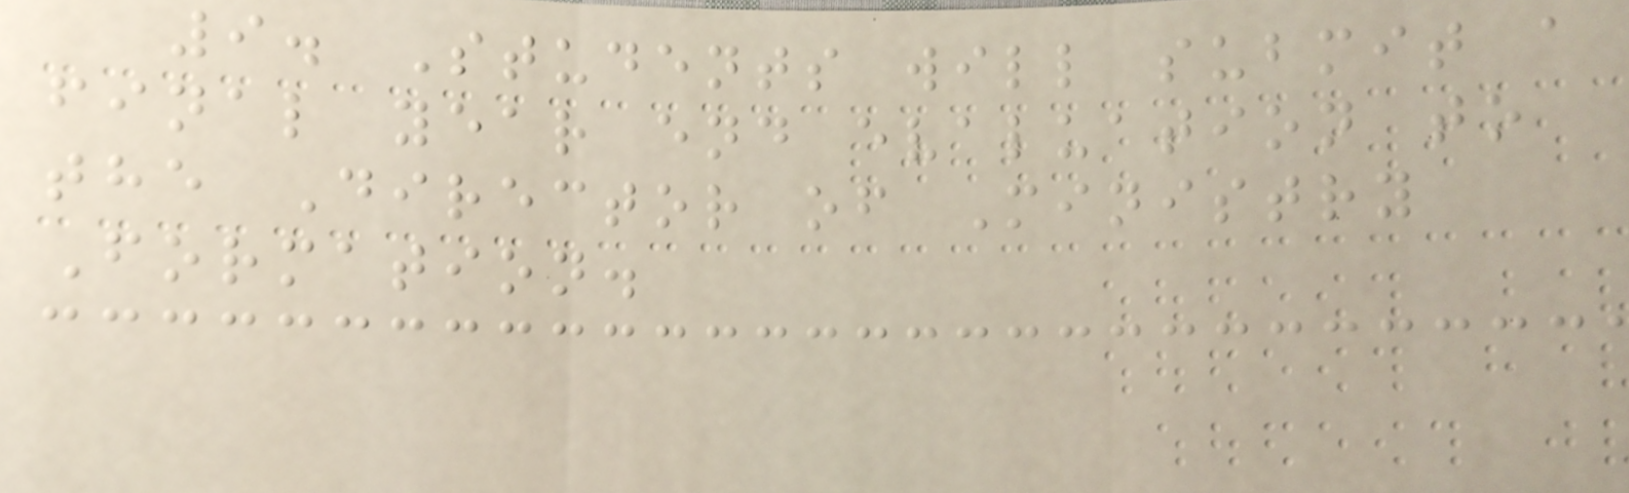9. Students will submit a
final year end evaluation to
the Director of Ministry
Formation.
